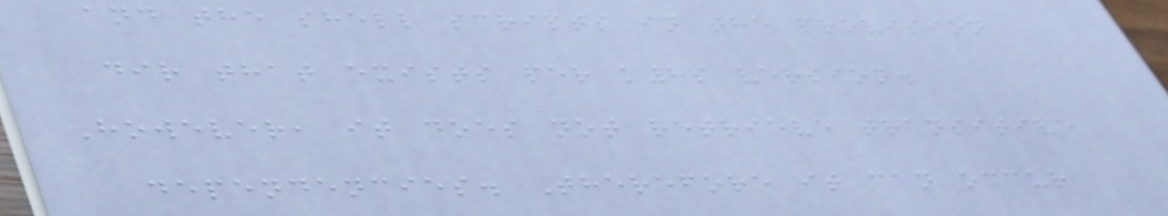and the shell scripts in the provision
dir that exists per k8s version.
However, it does not retrieve transitive
dependencies. Therefore it can occur
